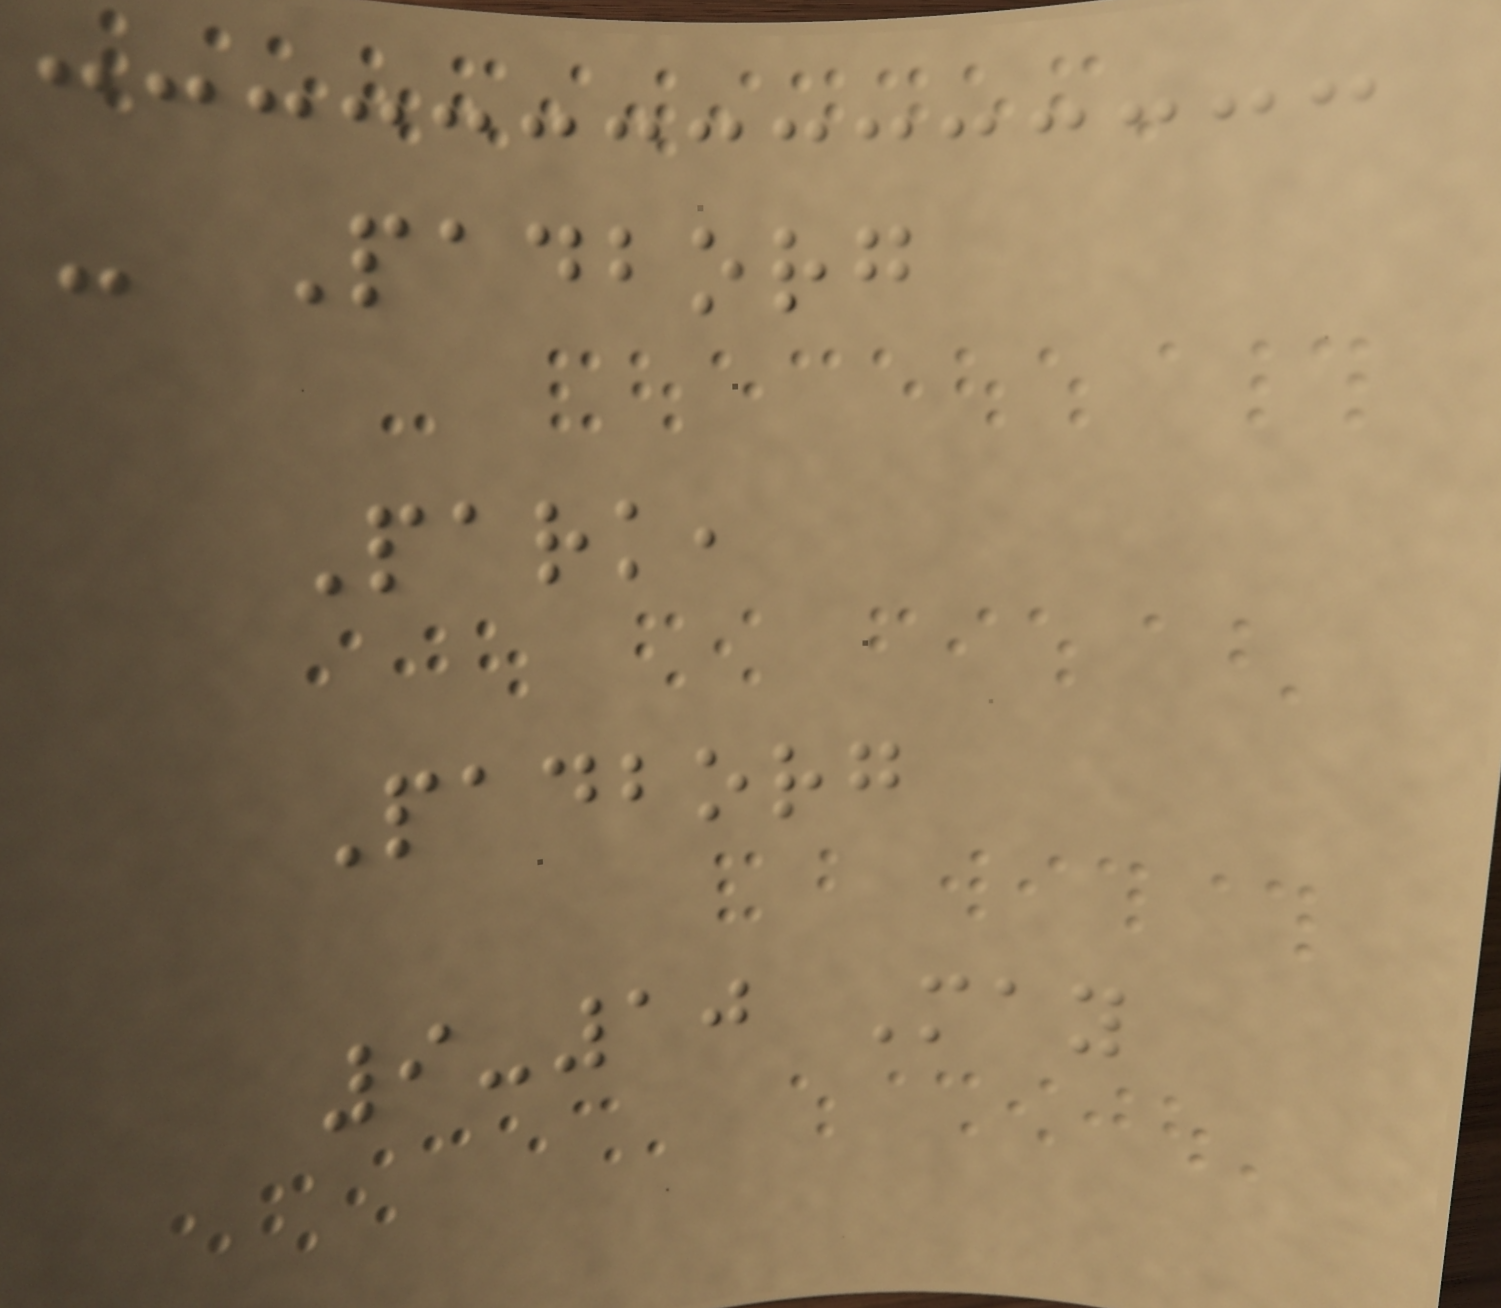- Padborg
Park,
Padborg
9-10 May
